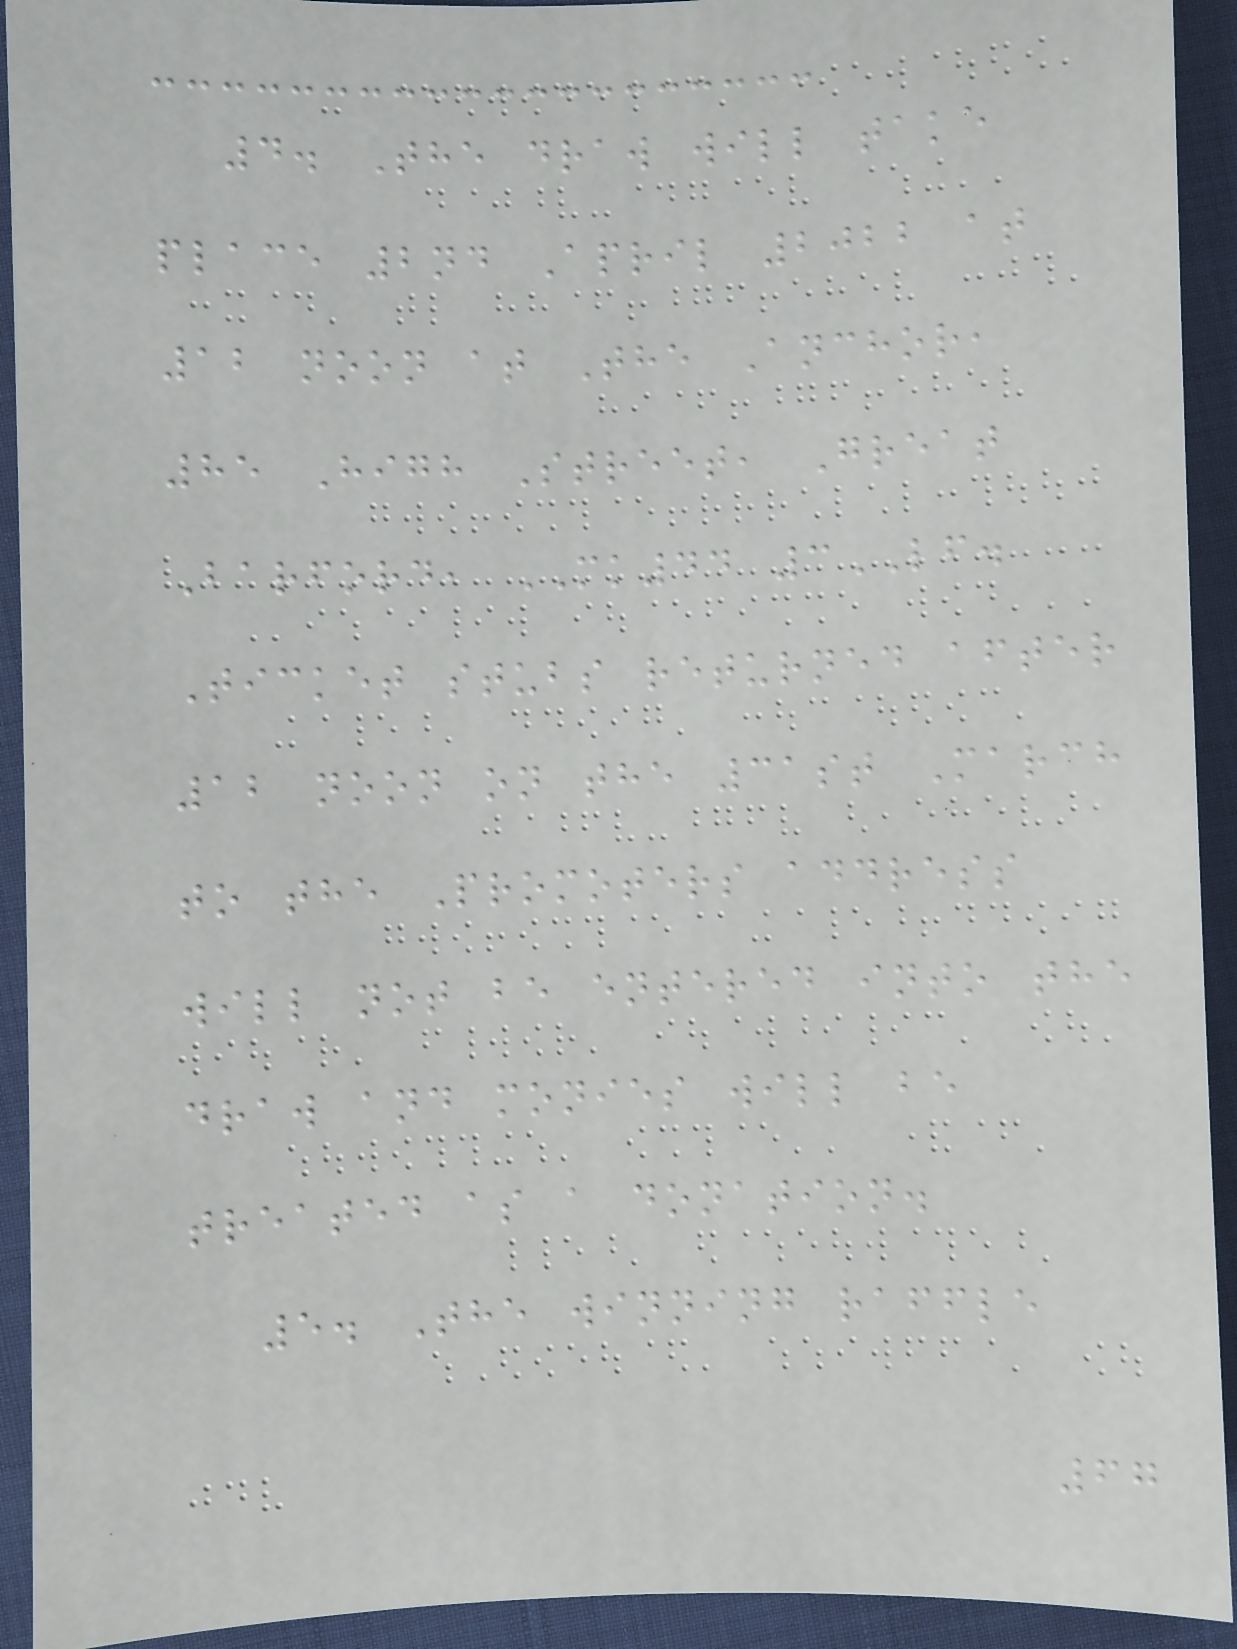4. The draw will take
place 2nd April 2022 at
12 noon at The Anchor,
85 High Street, Great
Barford, MK44 3LF.
Ticket stubs returned after
12 noon on the 31st March
to the Promoters address
will not be entered into the
draw and monies will be
treated as a donation.
5. The winning raffle
67
